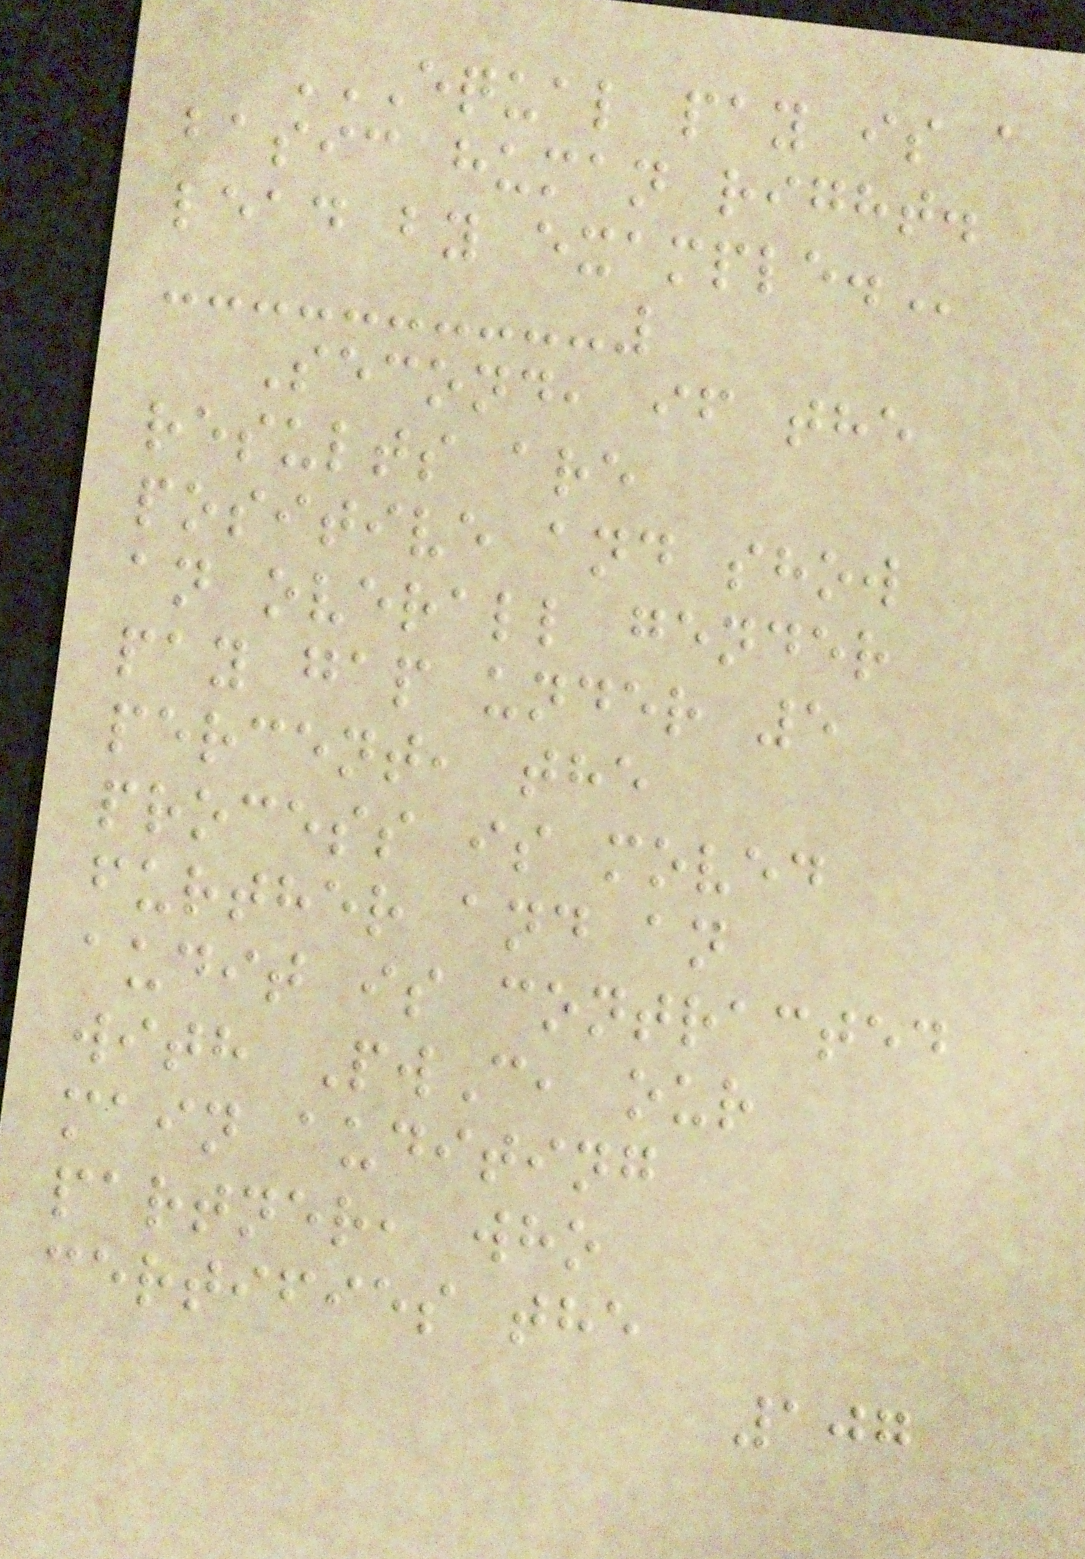EQUAL PAY IS A
BASIC HUMAN RIGHT.
LEAD BY EXAMPLE.
Second, if the
results are
positive and show
an overall gender
pay gap under 5
percent, the
process is moved
further and an
audit is contracted
with PwC, our
main auditing
partner, who
certifies the
107
